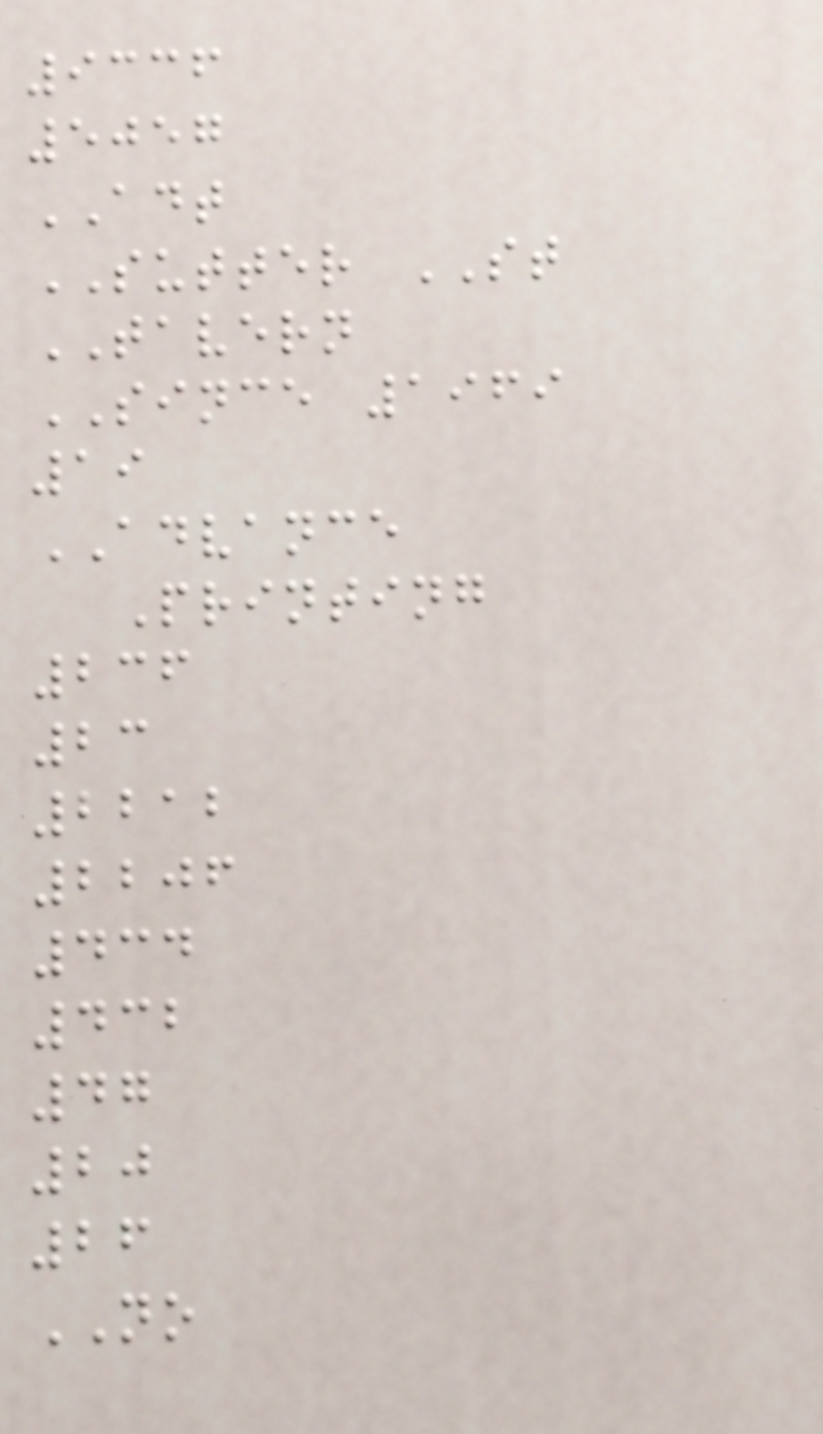9336
5057
ADT
SUTTER ST
TAVERN
SINCE 1969
19
ADVANCE
Printing
236
23
2212
2206
434
432
47
20
26
NO
